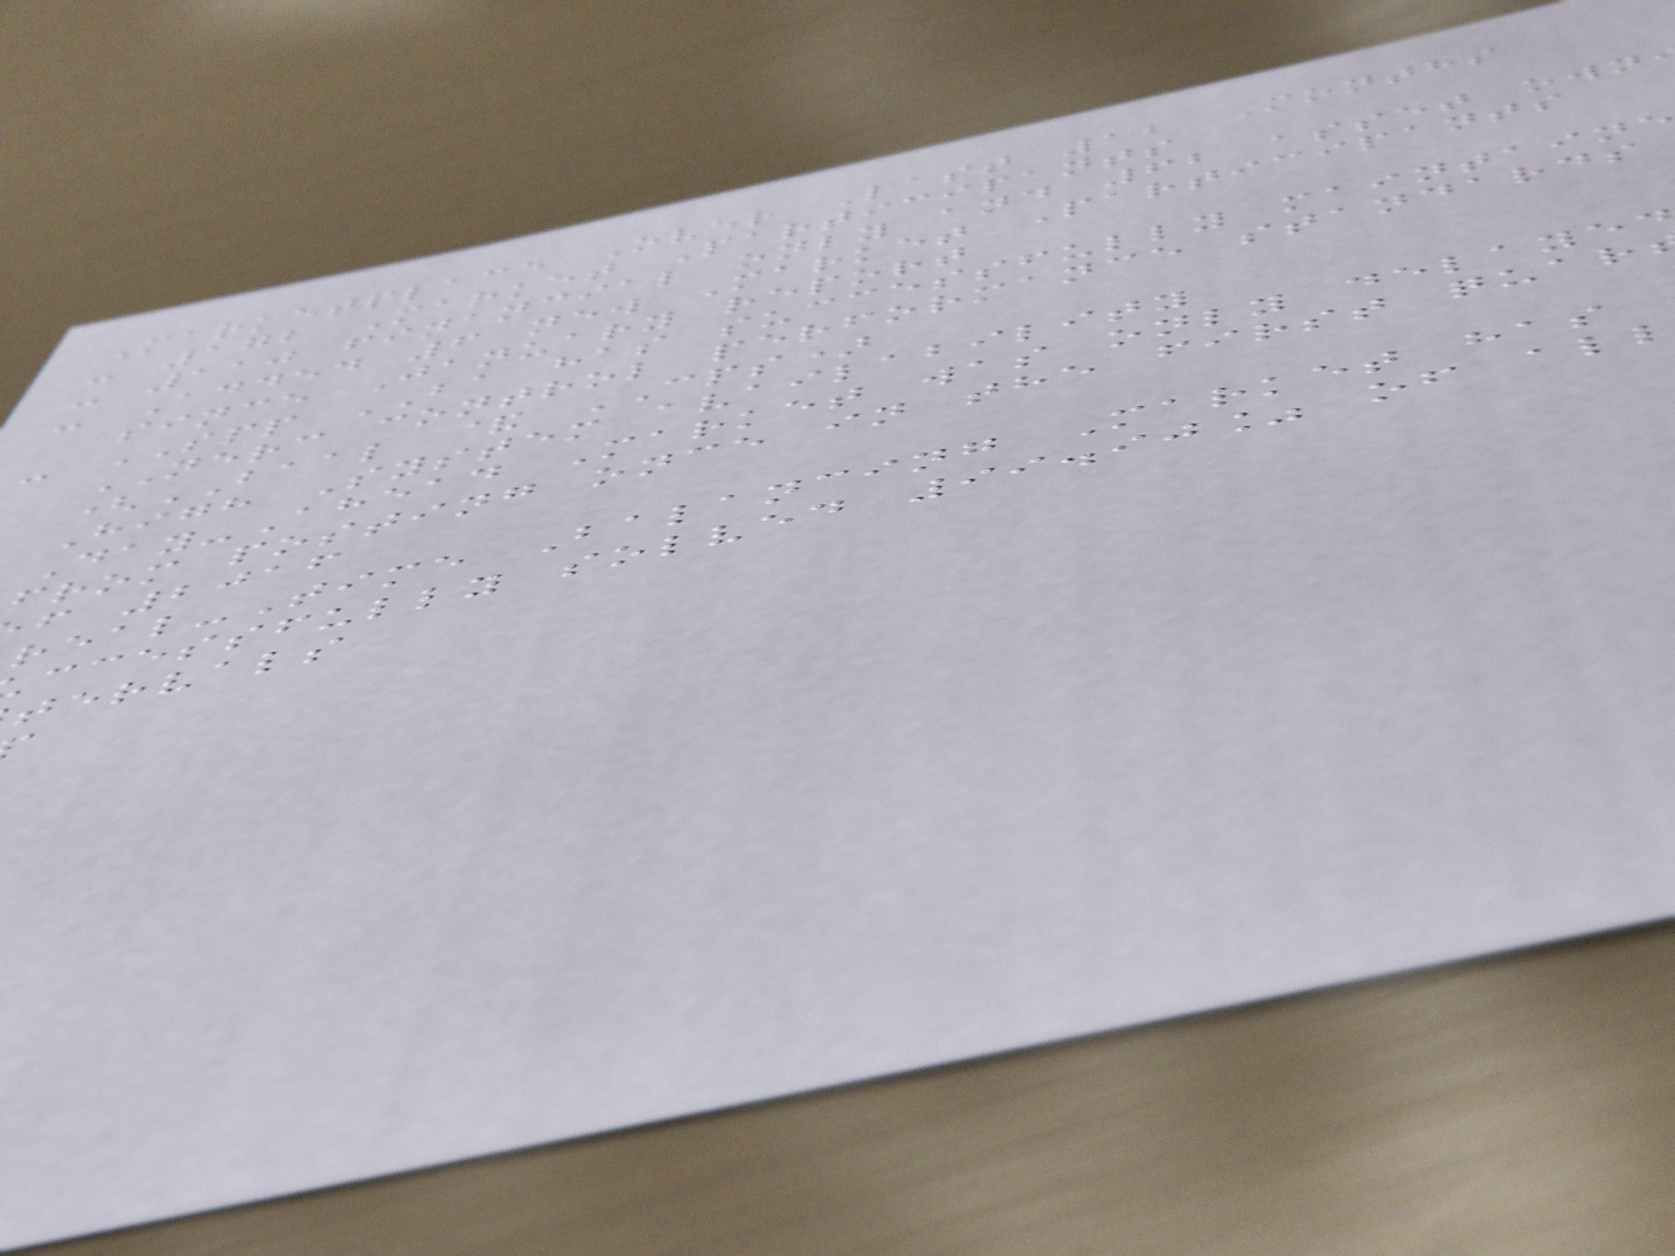Marketplace Over Last 12 Months
- 172 Market Participants
- 110 financial only and 62 asset own
- Added 6 new Market Participants
since January report
- SPP BA has successfully maintain
NERC control performance standards
(BAAL & CPS)
High System availability
Day-Ahead Market was only delayed
from posting once in the first quar
f 2016
eal-Time Balancing Market has
ccessfully solved 99.90% of all
tervals
